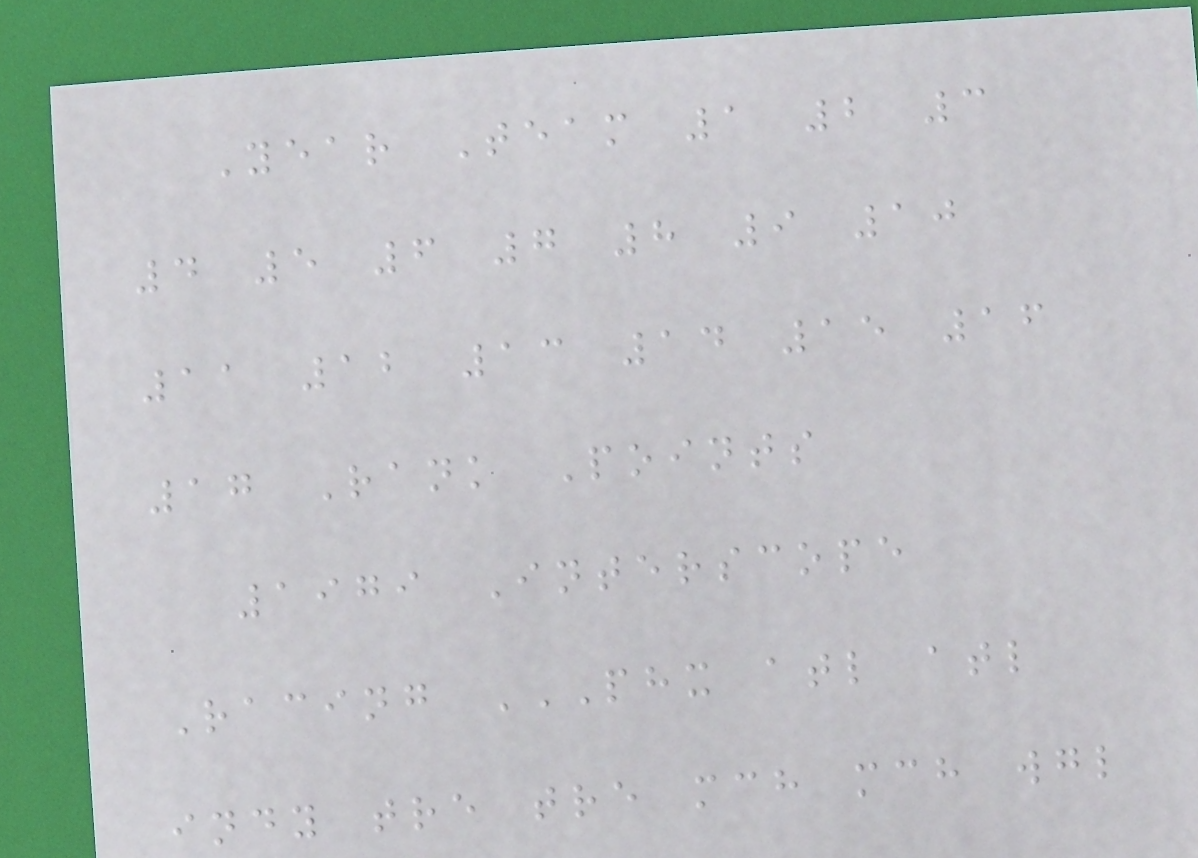Year Team 1 2 3
4 5 6 7 8 9 10
11 12 13 14 15 16
17 Rank Points
1979 Interscope
Racing PHX ATL ATL
INDY TRE TRE MCH MCH WGL
